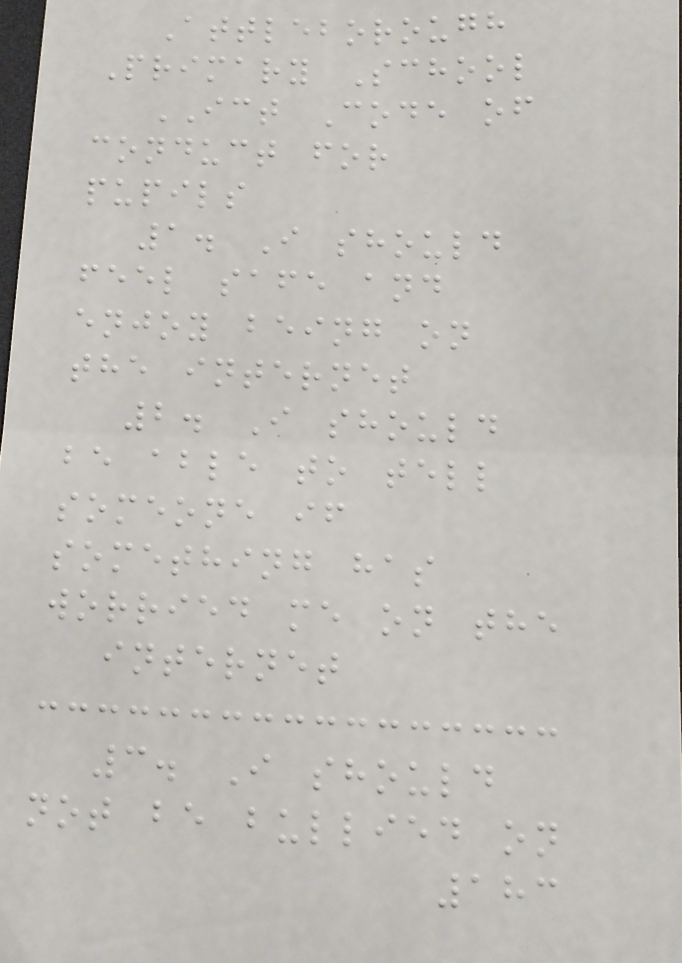Attleborough
Primary School
ICT Code of
conduct for
pupils
1. I should
feel safe and
enjoy being on
the internet
2. I should
be able to tell
someone if
something has
worried me on the
internet
3. I should
not be bullied on
183
